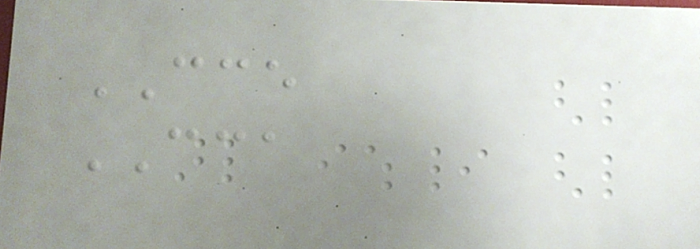CCE
CCA
